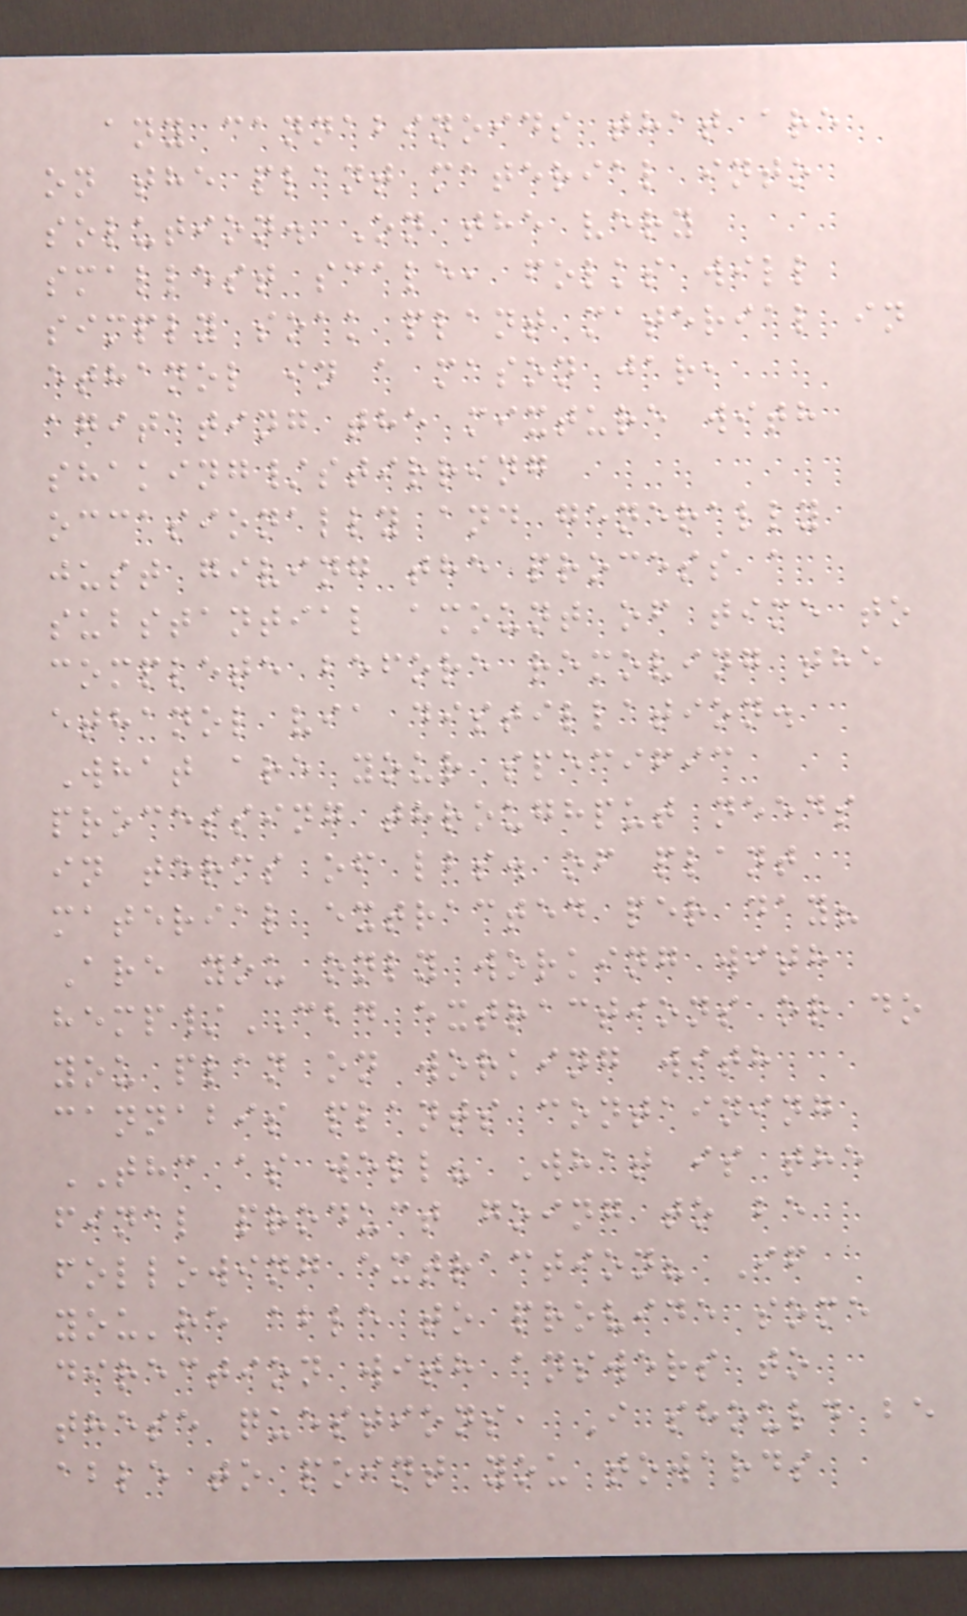any cannabinoids that are
on the plant material into
solution. On the very
smallest scale, folks will
simply soak plant material in
ethanol in a mason jar,
agitating the mixture with
shaking/stirring
occasionally and generally
just giving the process a
substantial amount of time to
complete before removing the
ethanol via distillation.
What are your specific
processing throughput needs
in terms of lbs. of plant
material extracted per day?
Are you only working with
hemp/CBD extractions or do
you plan on working with
cannabis plants containing
THC as well? What is the
final product going to be
following extraction? If
you're able to provide some
direction with answers to
these questions, I should be
able to point you towards
